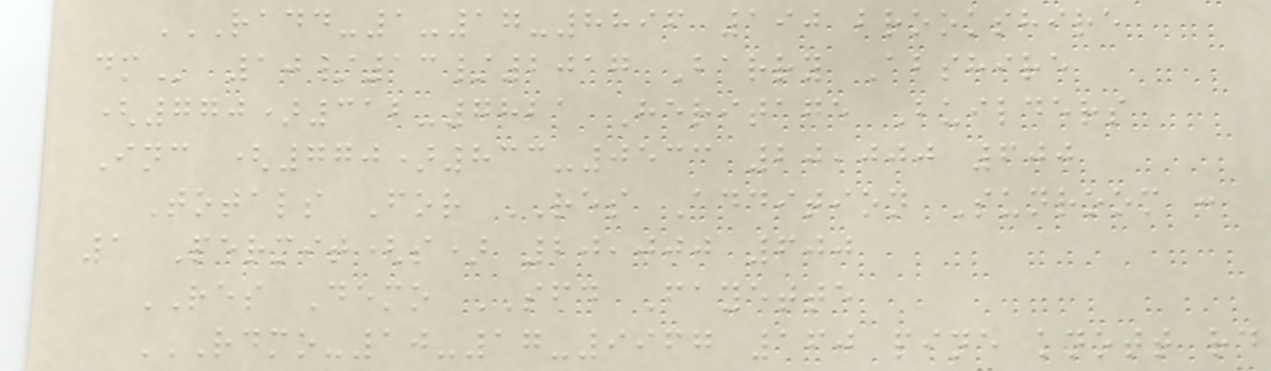RADD-1-17-8896 190 BROOKSHIRE
DM 10/13/2017 Barry Abshire
(770)312-7821 Heritage Builders
Inc (770)833-0533 20,000 600
Totals For RES Addition Sunroom :
1 Permit(s) 20,000 600
RES Demo SFD Fayette
RDMO-10-17-9967 160 PINE KNOTT RD
